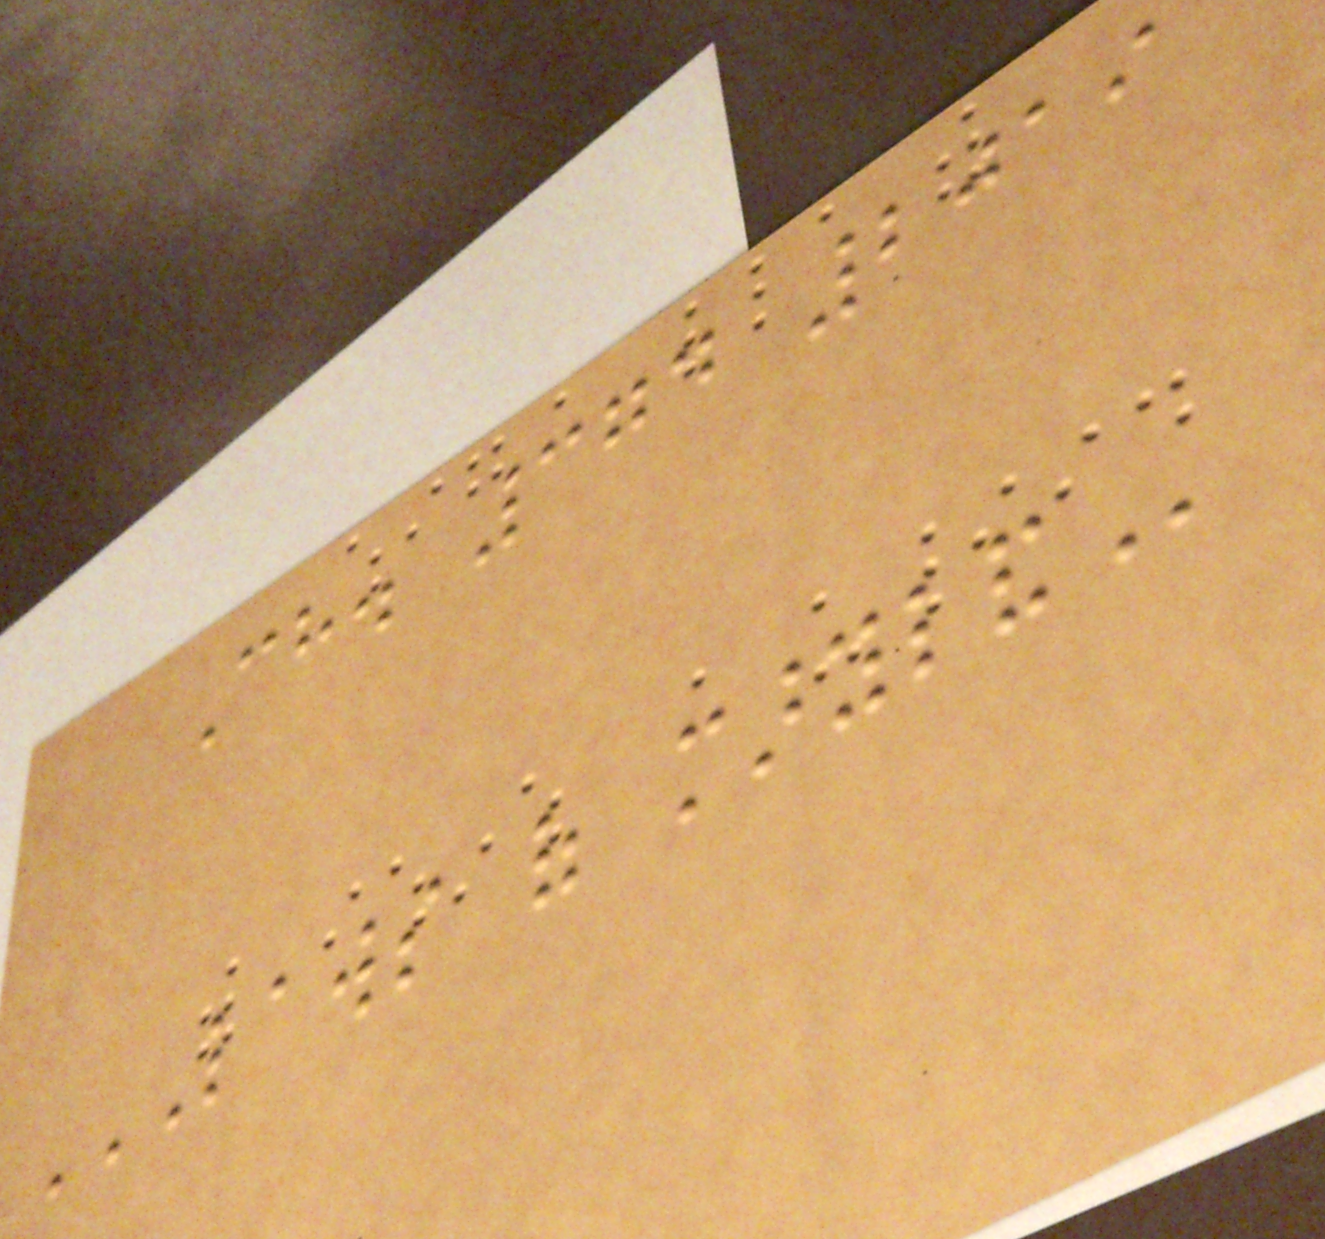Ch. 374 2019
LAWS OF MARYLAND
